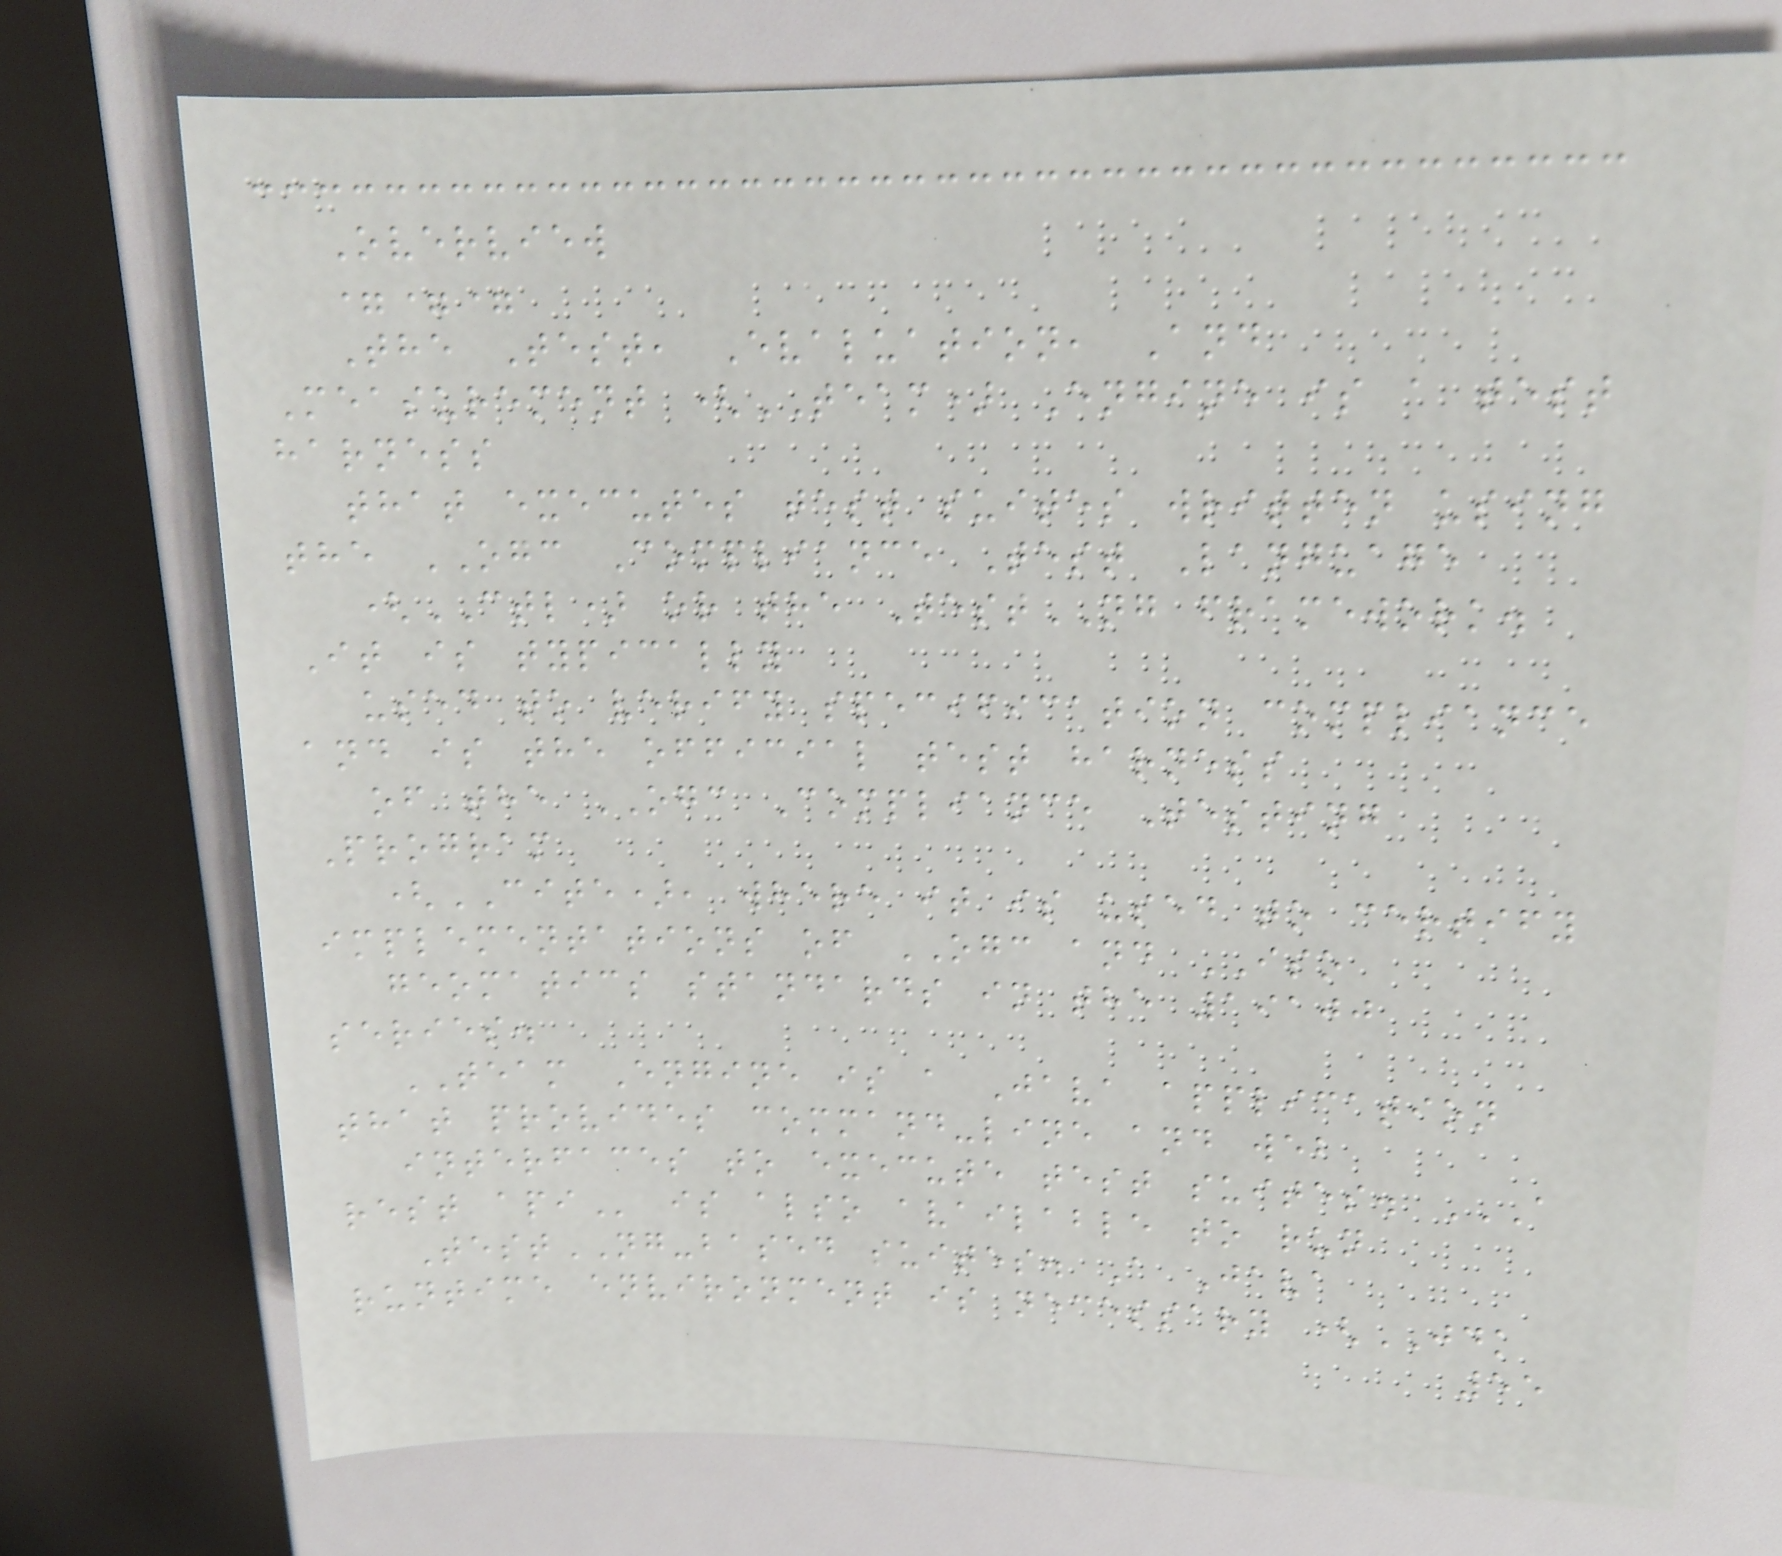Overview
===
The Test, Evaluation, And
Measurement (TEAM) Engine is a test
harness
that executes test suites written using
the OGC Compliance Test Language
(CTL) or the TestNG framework.
It is typically
used to verify specification compliance
and is the official test harness
of the OGC Compliance Testing
Program
(CITE), where it is used to certify
implementations of OGC and ISO
geomatics standards in the 19100
series.
TEAM Engine is a Java application
that provides command-line and web
interfaces to execute test suites. A
REST API is also available to run
TestNG-based suites. A Java
runtime environment is necessary (JDK
55
